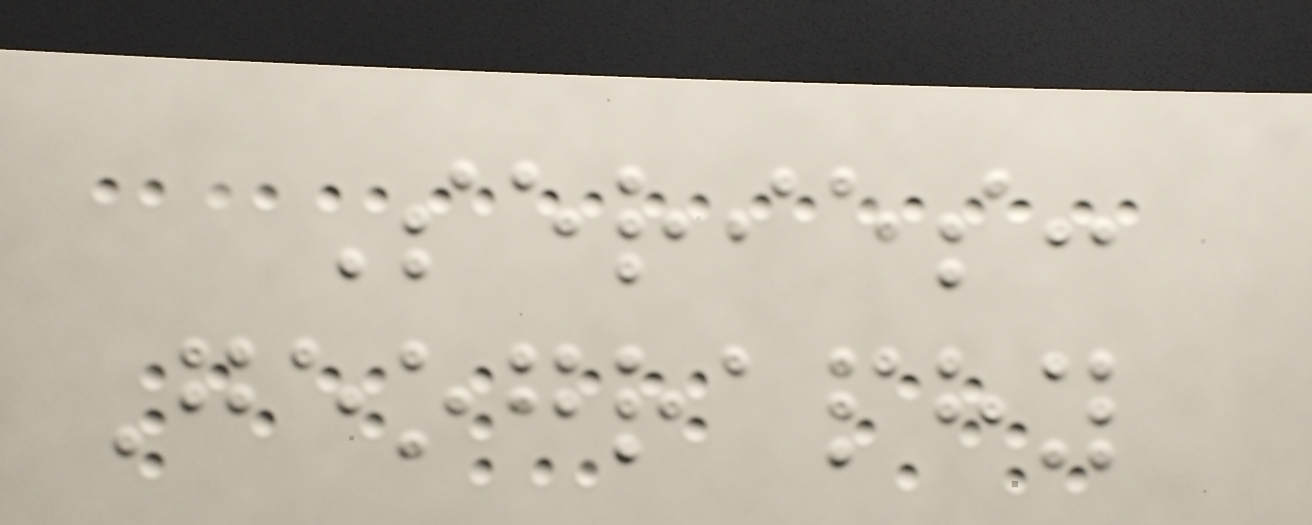Series:
Geography
